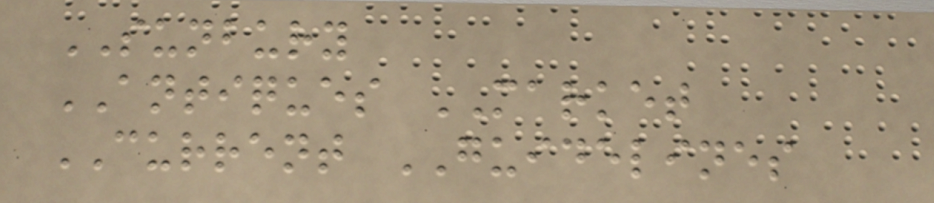SUNBURY
ANTIQUES MARKET
CURRENT GUIDELINES
